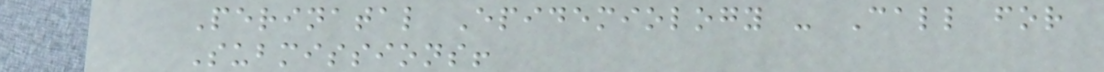Perinatal Epidemiology - Call for
Submissions!
